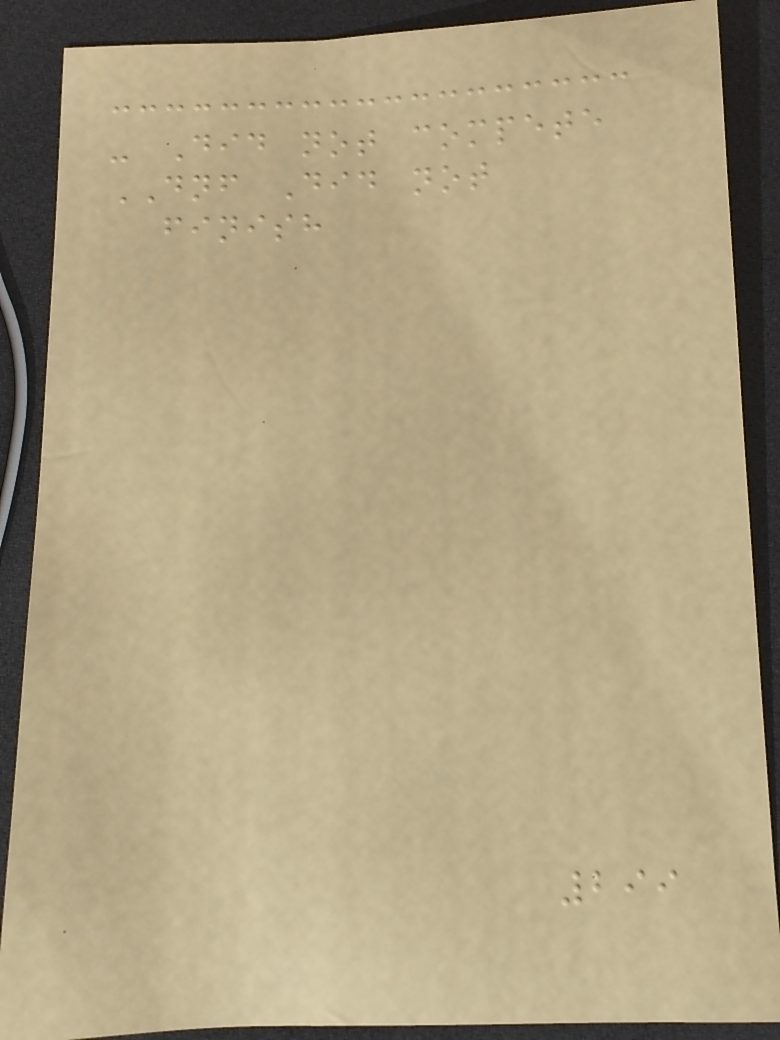- Did not compete
DNF Did not
finish
299
